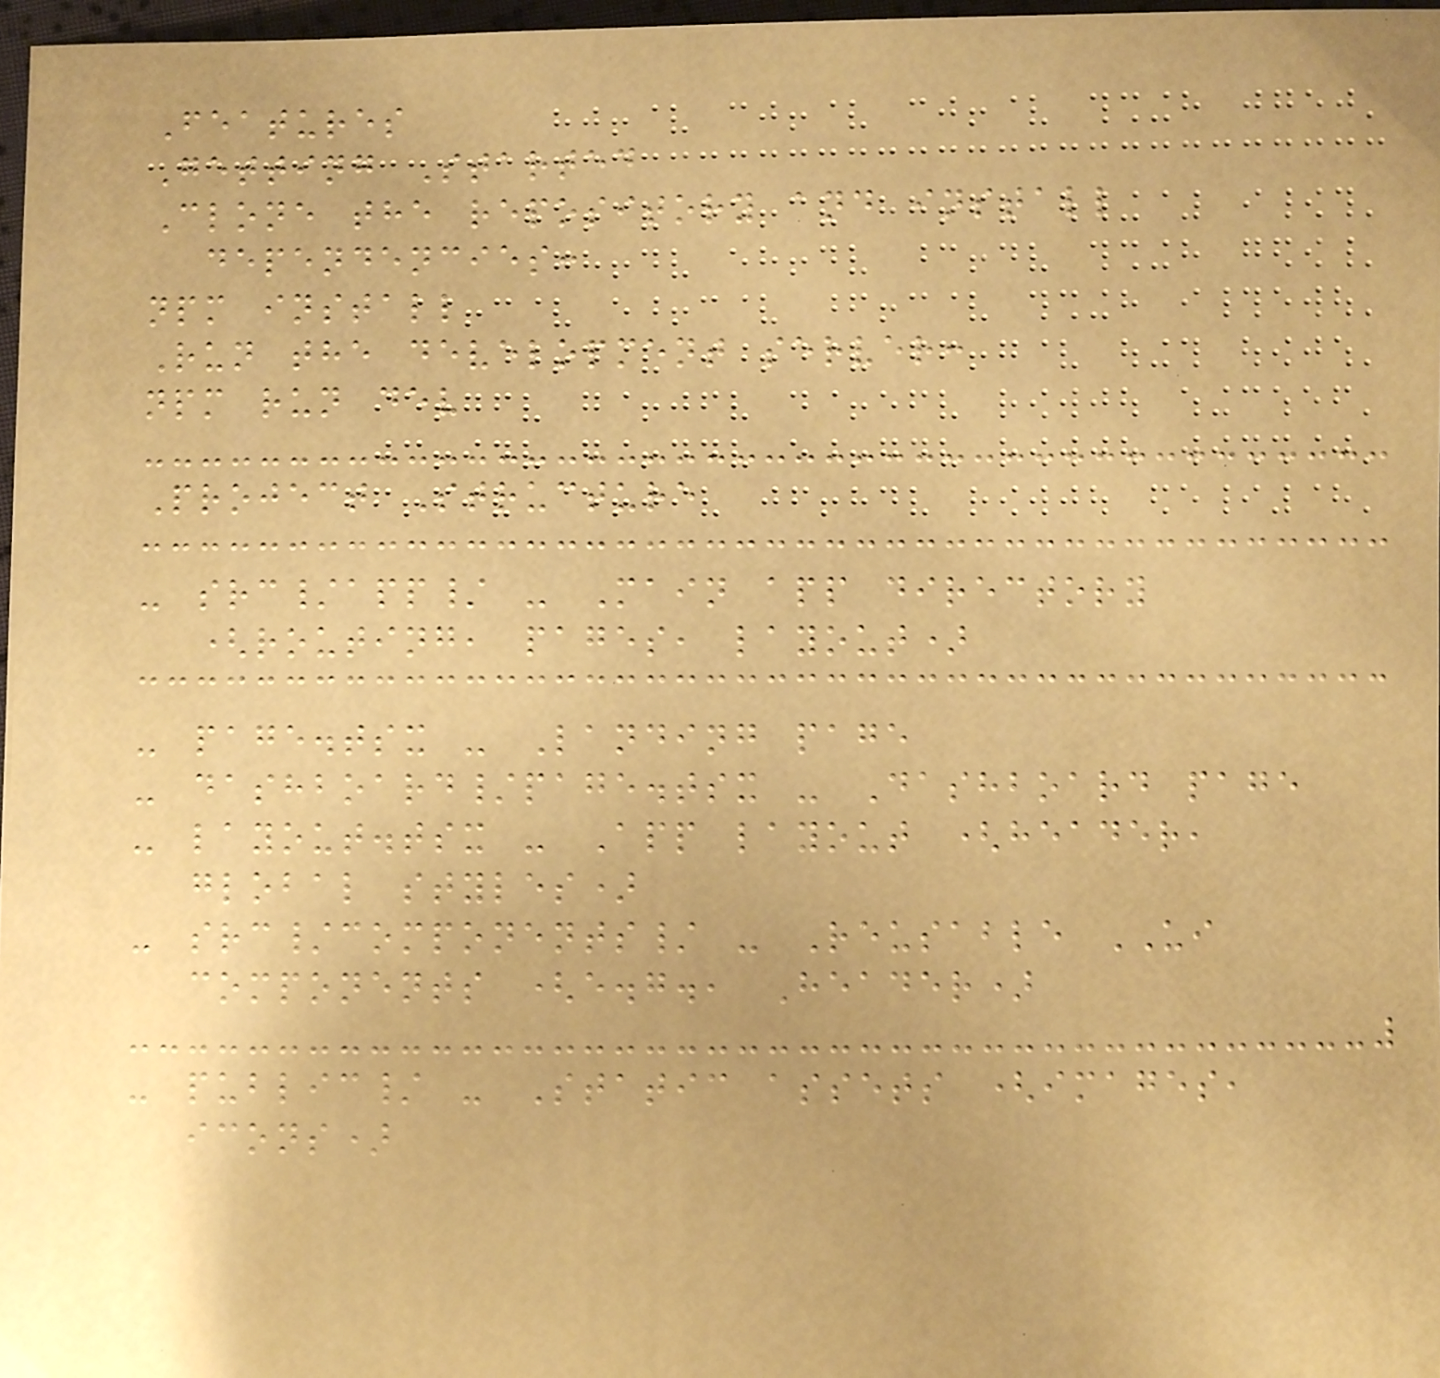Features
Getting Started
Clone the repository and install
dependencies:
npm install
Run the development server:
npm run dev
Project Structure
- src/app/ - Main app directory
(routing, pages, layout)
- page.tsx - Landing page
- dashboard/page.tsx - Dashboard page
- layout.tsx - App layout (header,
global styles)
- src/components/ - Reusable UI
components (e.g., Header)
- public/ - Static assets (images,
icons)
